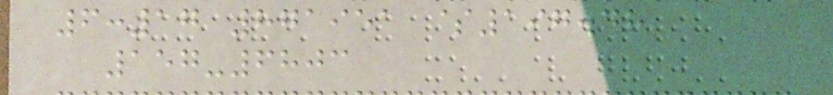6:17 871951 $197.48
157-6803
